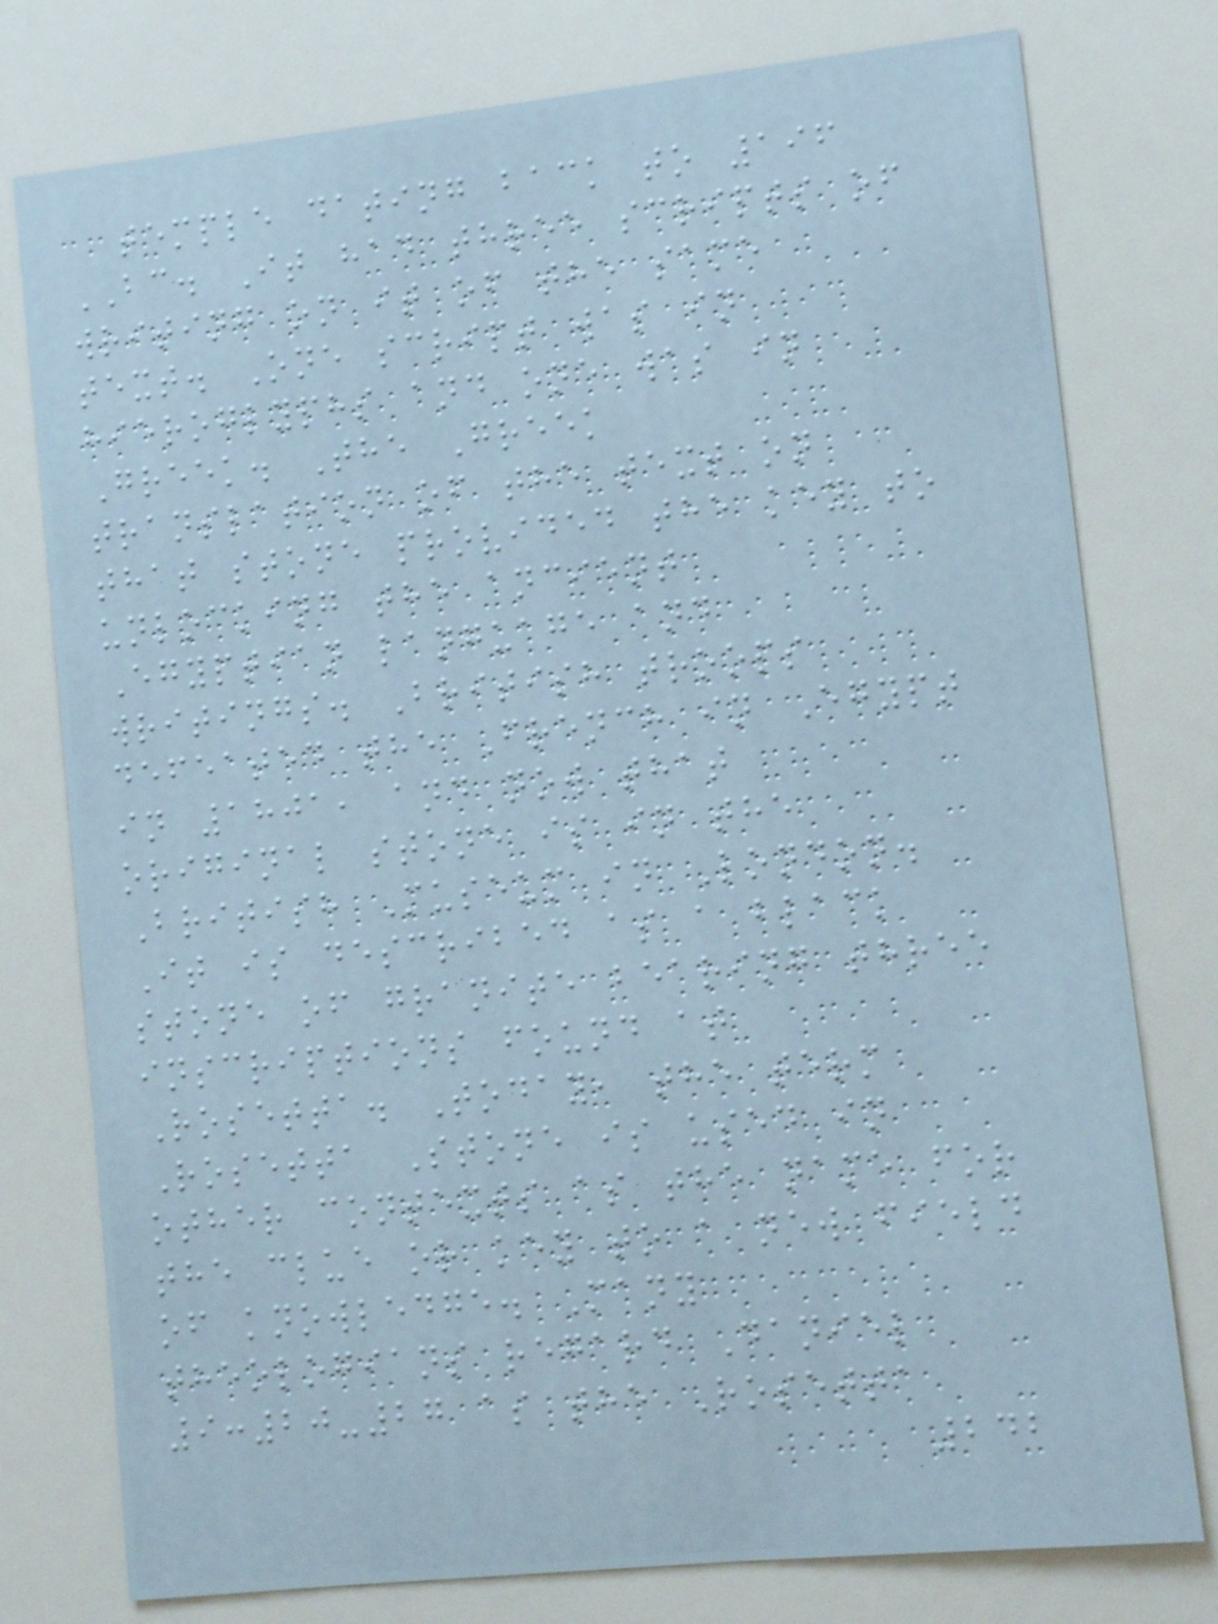temple dating back to 196
BC. It had three scripts of
writing on it of the same
text. One script was in
hieroglyphs and one was in
Greek. The Greek
translation of the text on
that stone provided the key to
unlocking the ancient
Egyptian language and
writings. British troops
defeated the French in Egypt
in 1801, and now that
original stone is in the
British Museum in London.
It is described as a black
stone of granite bearing three
inscriptions found at
Rosetta. Today, the term
Rosetta Stone is used in
other contexts as the name for
the clue or key to a new field
of knowledge. Many
theologians regard Daniel
9:20-27 as the Rosetta
242
